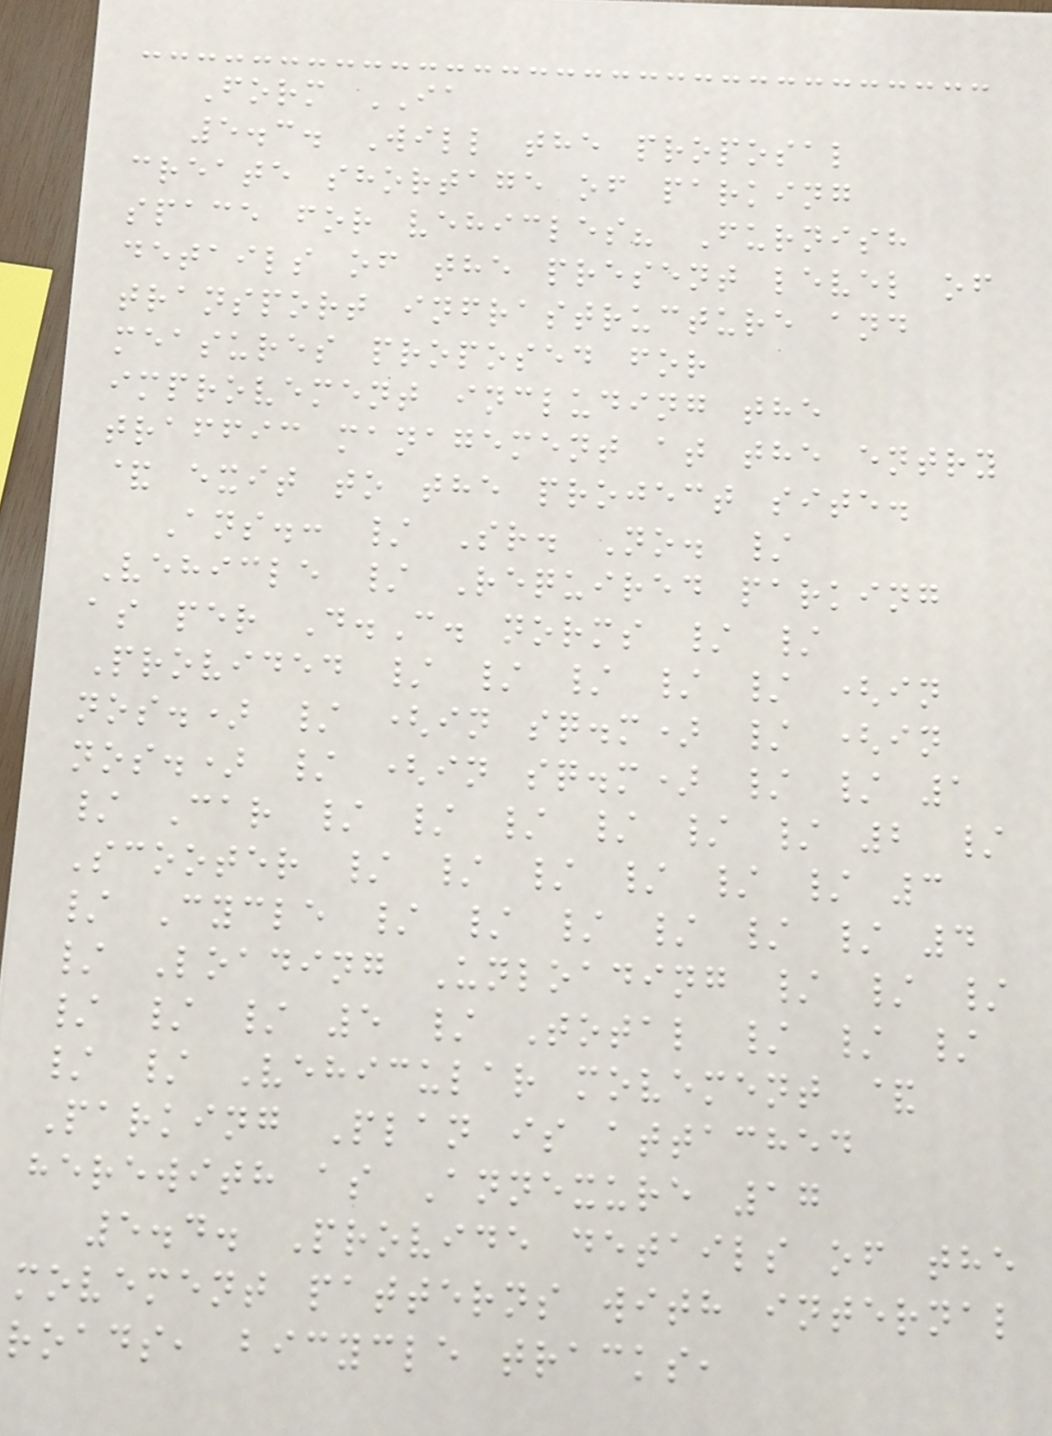Form IA
5.3. Will the proposal
create shortage of parking
space for vehicles? Furnish
details of the present level of
transport infrastructure and
measures proposed for
improvement including the
traffic management at the entry
& exit to the project site.
Ans.: / Sr. No. /
Vehicle / Required parking
as per D.C. norms / /
Provided / / / / / (in
nos.) / (in sq.m) / (in
nos.) / (in sq.m) / / 1
/ Car / / / / / / 2 /
Scooter / / / / / / 3
/ Cycle / / / / / / 4
/ Loading Unloading / / /
/ / / 5 / Total / / /
/ / Vehicular movement &
Parking Plan is attached
herewith as Annexure 17
5.4. Provide details of the
movement patterns with internal
roads, bicycle tracks,
